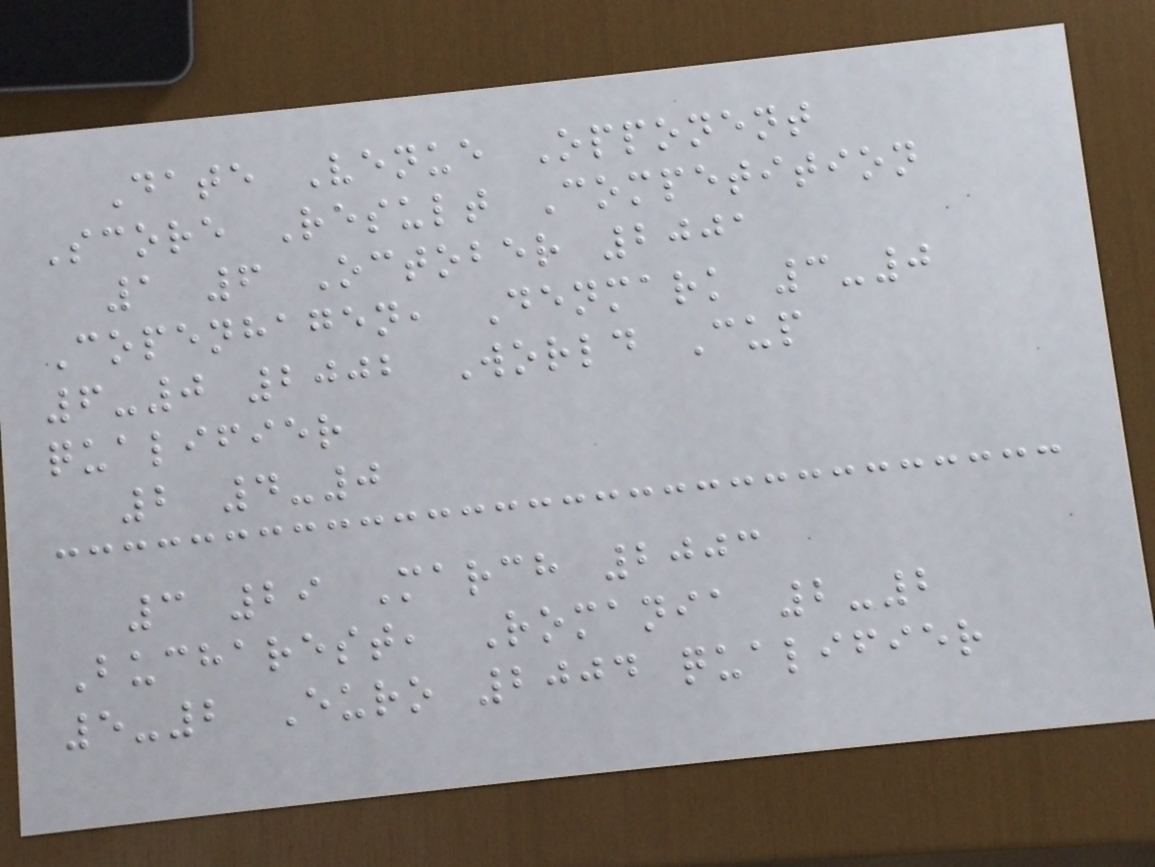Date Venue Opponent
Score Result Competition
1 6 October 2001
Copenhagen, Denmark 3-0
6-0 2002 World Cup
qualifier
2 4-0
3 29 March 2003
Bucharest, Romania 2-2
5-2 Euro 2004 qualifier
